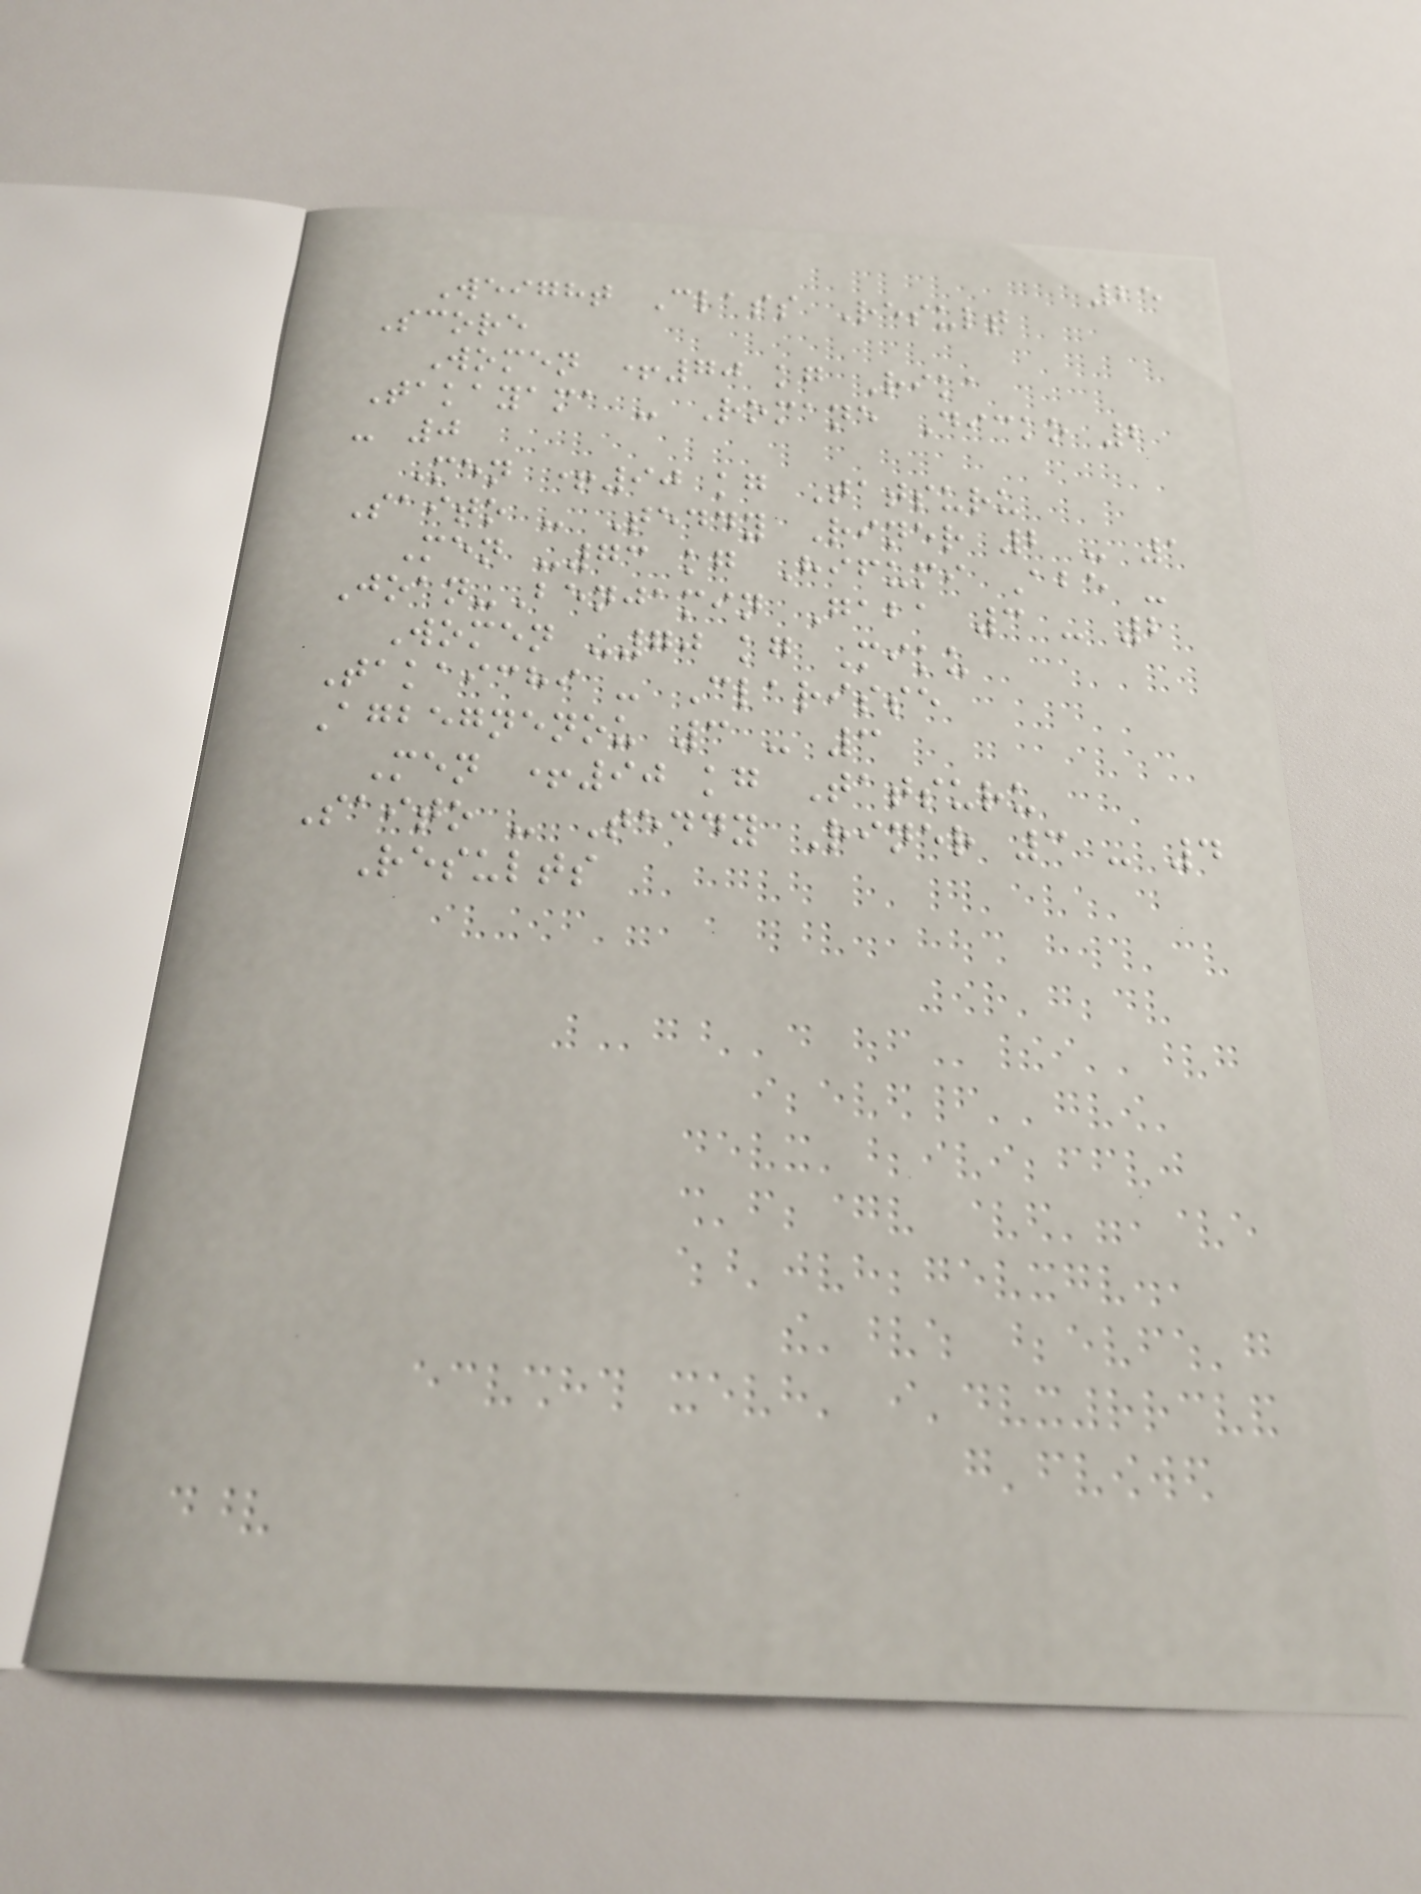25
Weight Class Result
Score
Women +70 kg Rika
Takayama - Romane Dicko 2
- 0
Men +90 kg Tatsuru
Saito - Teddy Riner 2 - 1
Men -73 kg Hifumi Abe -
Joan-Benjamin Gaba 3 - 2
Women -70 kg Miku
Takaichi - Clarisse
Agbegnenou 3 - 3
Men +90 kg Tatsuru
Saito - Teddy Riner 3 - 4
Results
